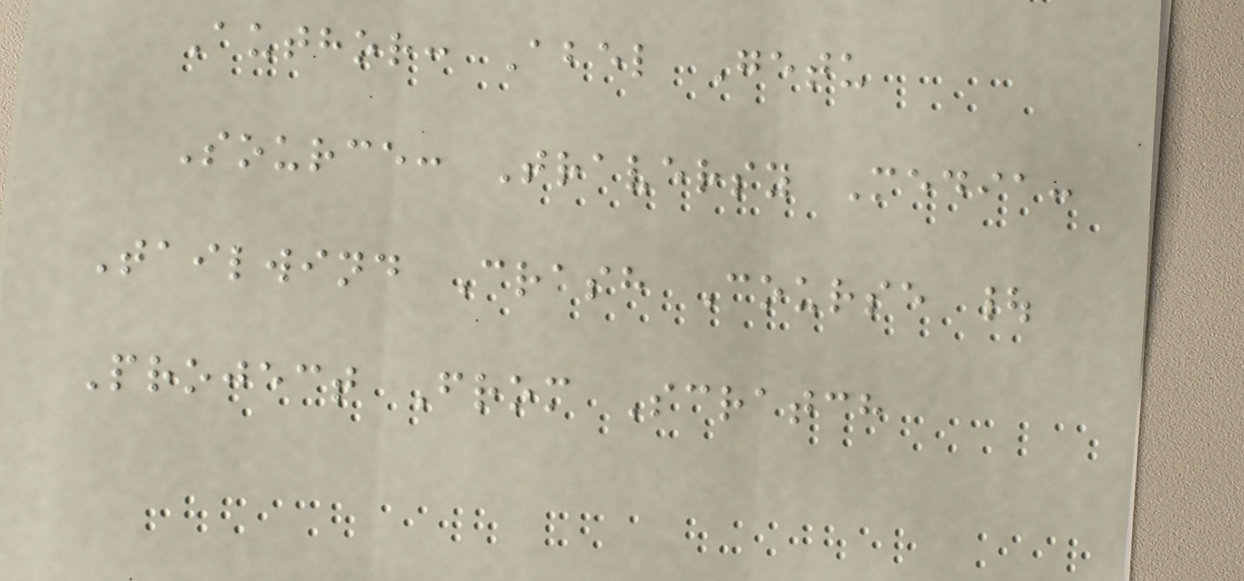Author: Abel Getu
Source: Traversy Media:
Tailwind Crash Course |
Project From Scratch
